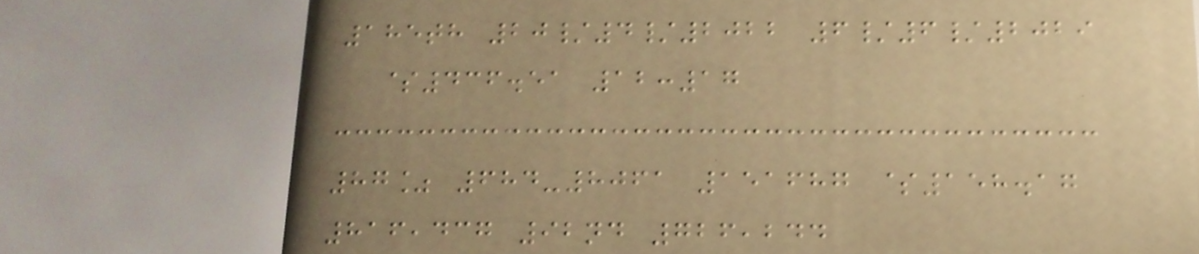185th 20/4/2022 6/6/2029
$436.51 12:17
87% 684-8061 151687 $158.17
816,437 92nd 726,244
